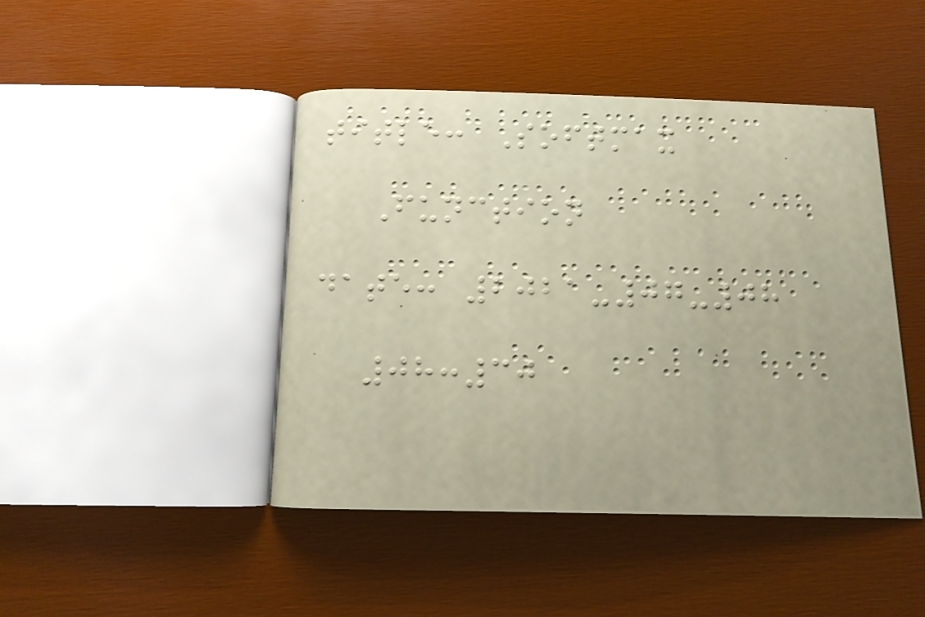title: Softmax
Function
date: 2021-07-08
08:30
